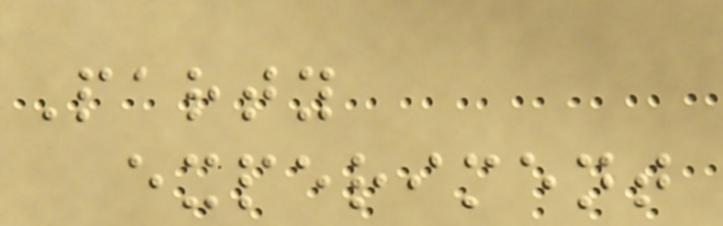Party
experiment
